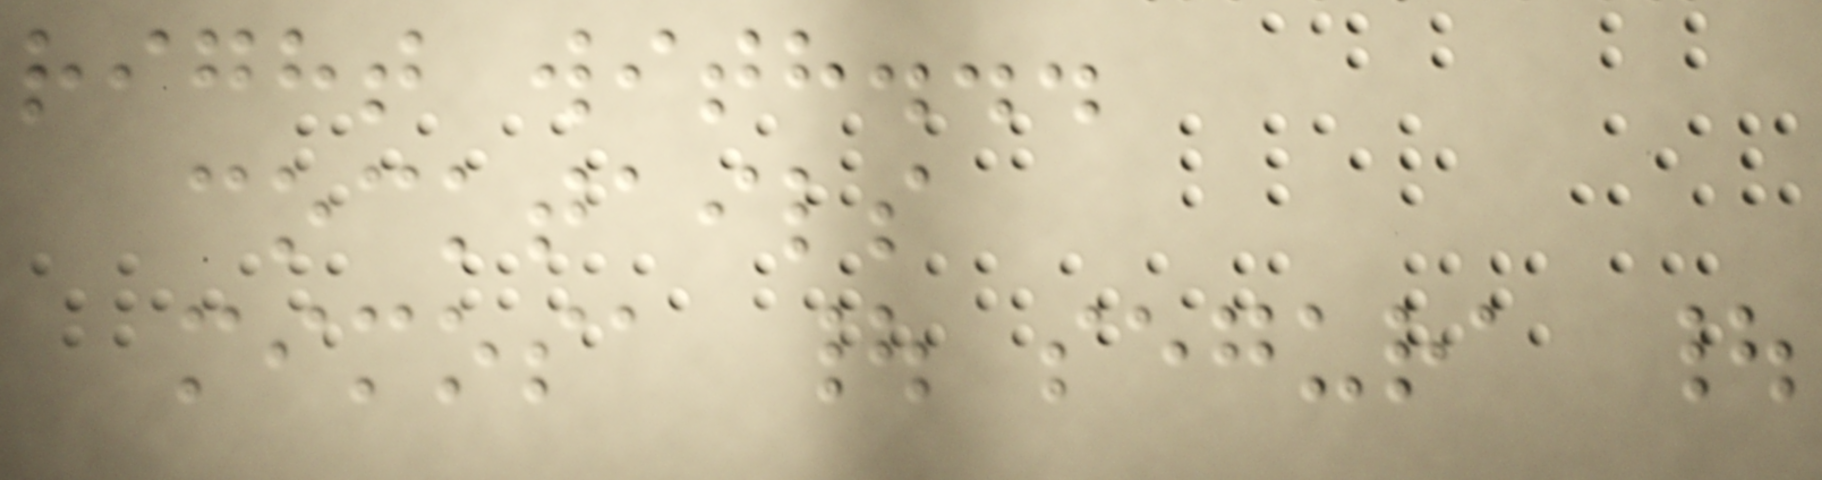right with...
cocktails
mimosa | segura |
